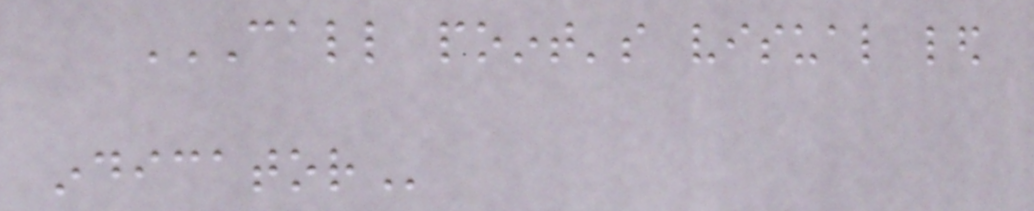CALL POINT'S VISUAL LED
INDICATOR
